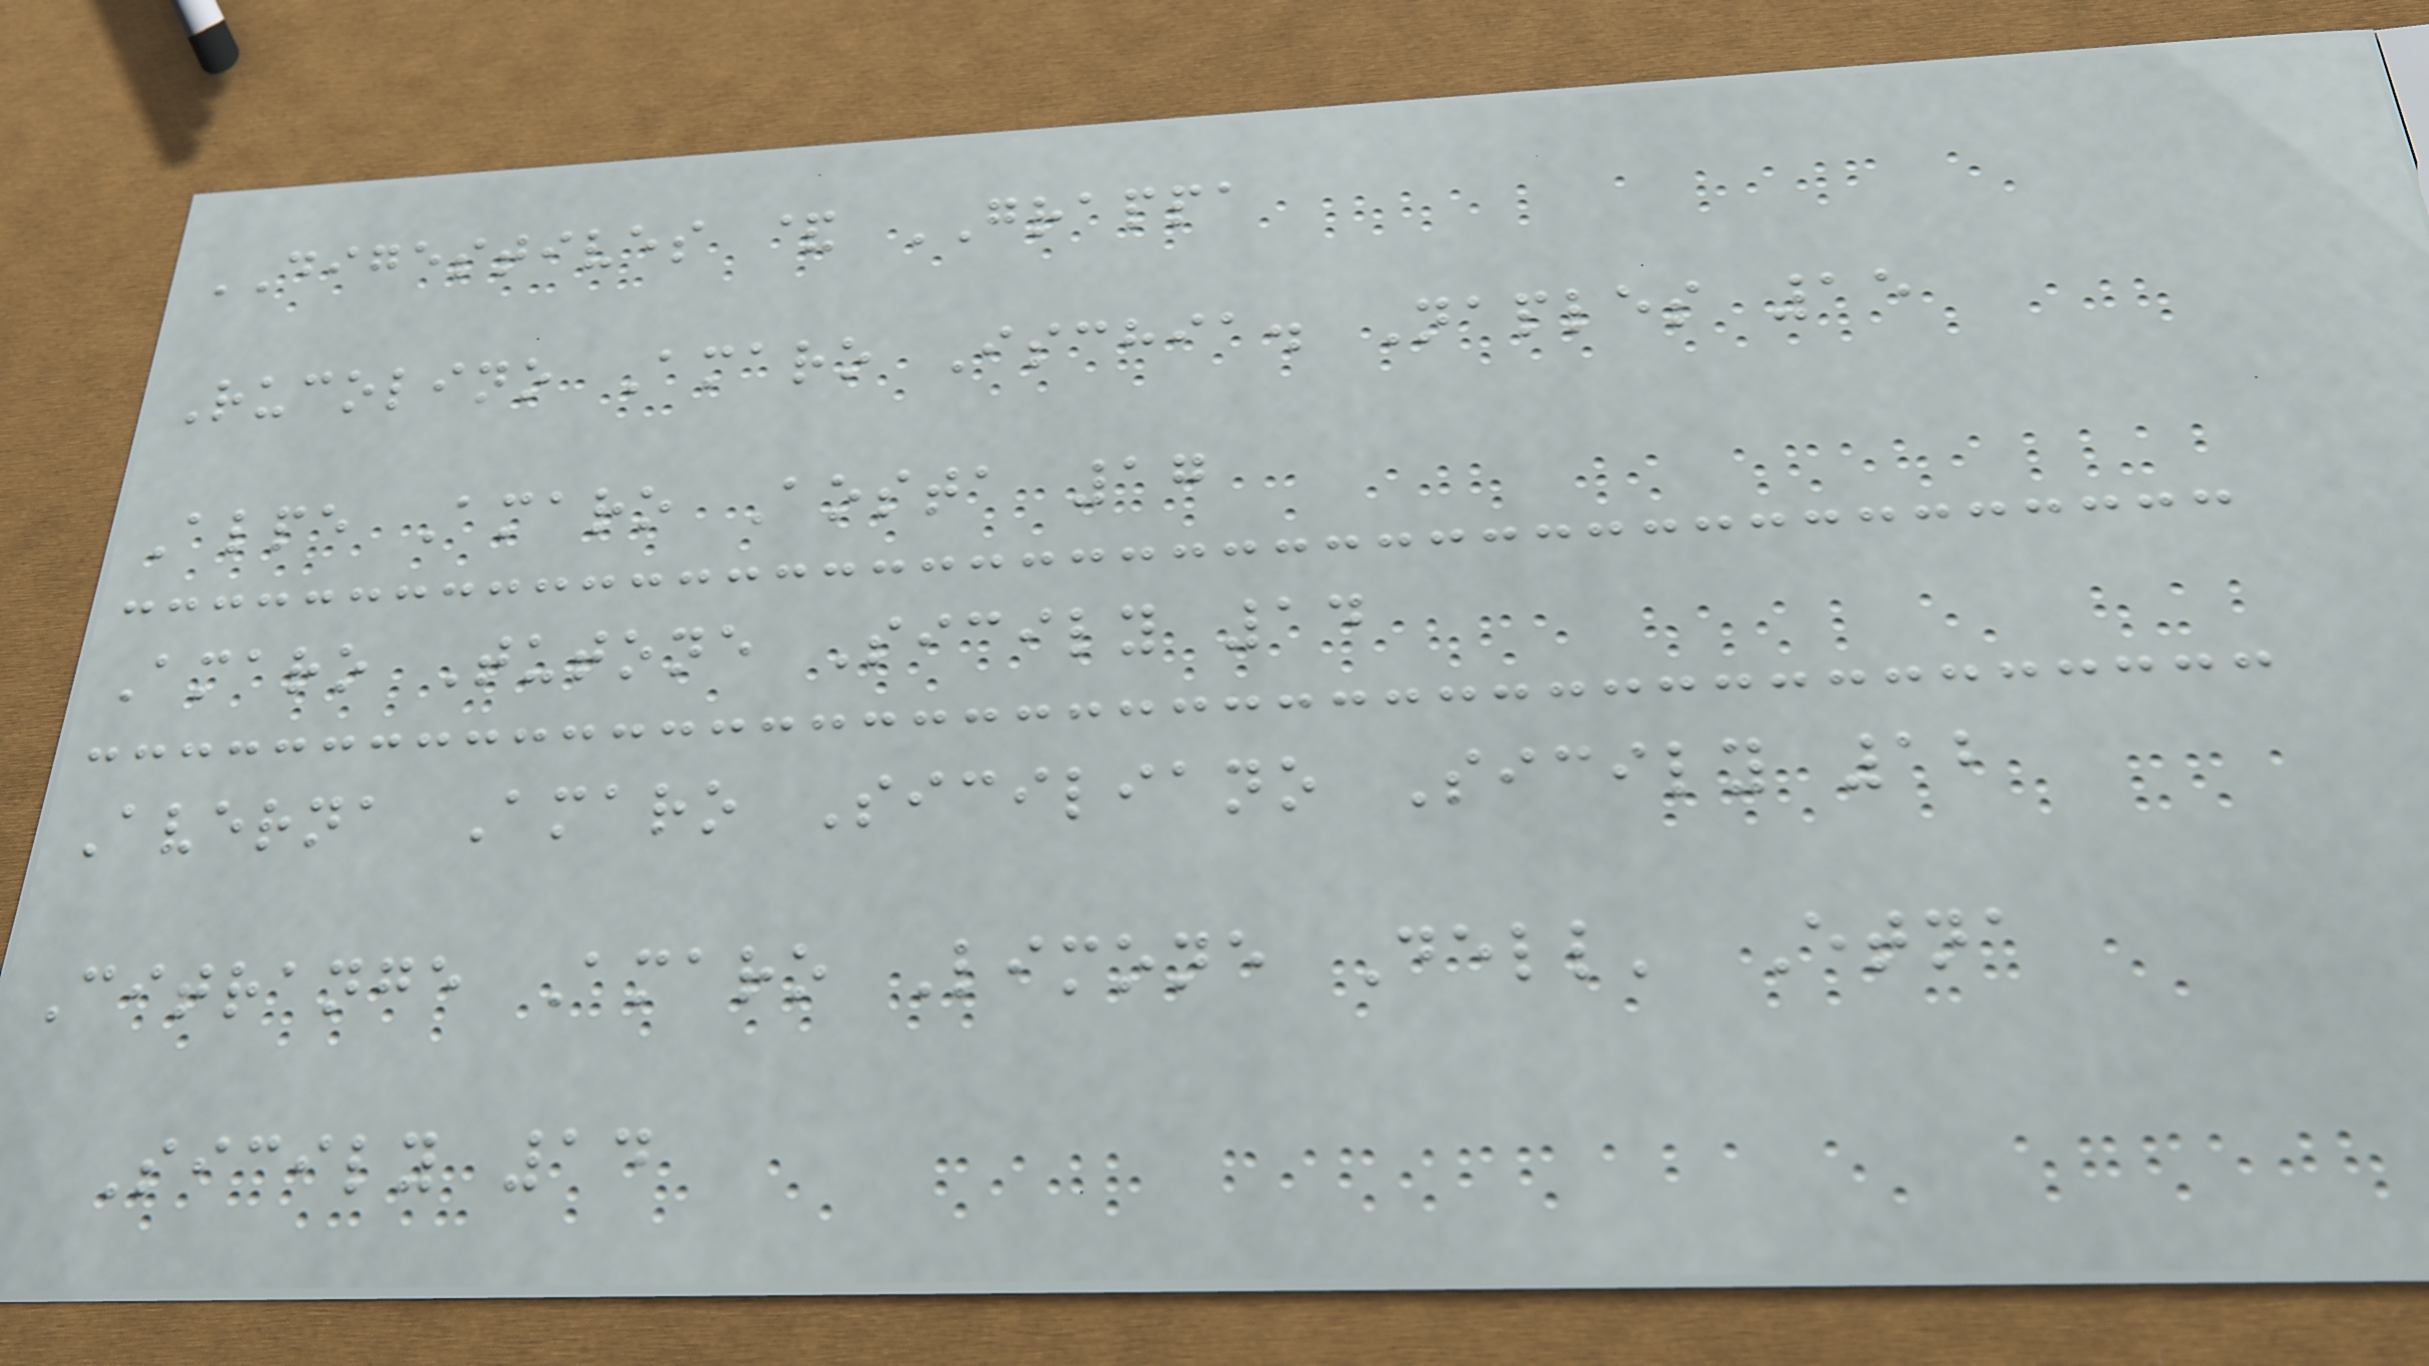DIGESTIVES & GRAPPA
Rucolino Amaro Ischia. Naples 15
Alpe Amaro Aosta 17
Amaro Tutone Sicily 14
Averna Amaro Siciliano Sicily 12
Citrange Amaro Limone Dell' Etna
Sicily 14
